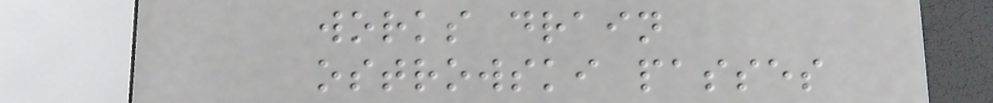works drain
ostrowski passes
